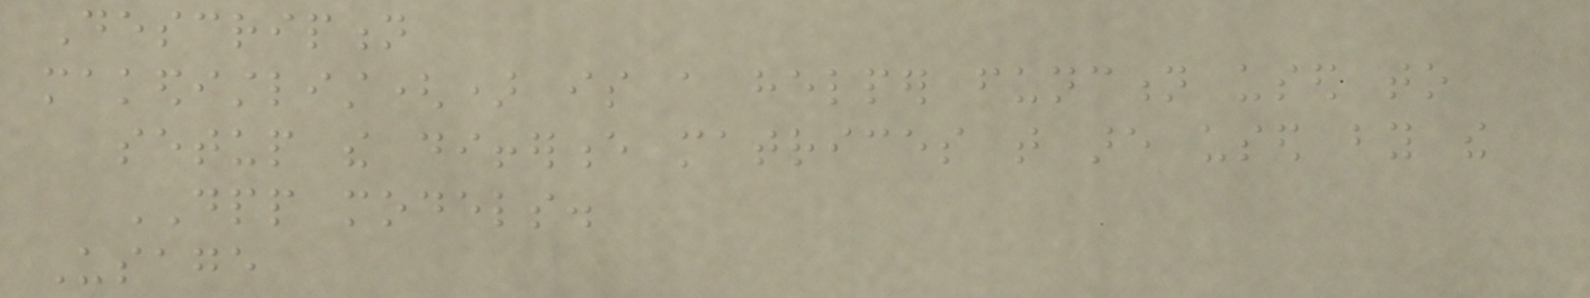Description
makedistlist() is a helper function used to
setup the difference matrices that are used by the
DPP models.
Usage
